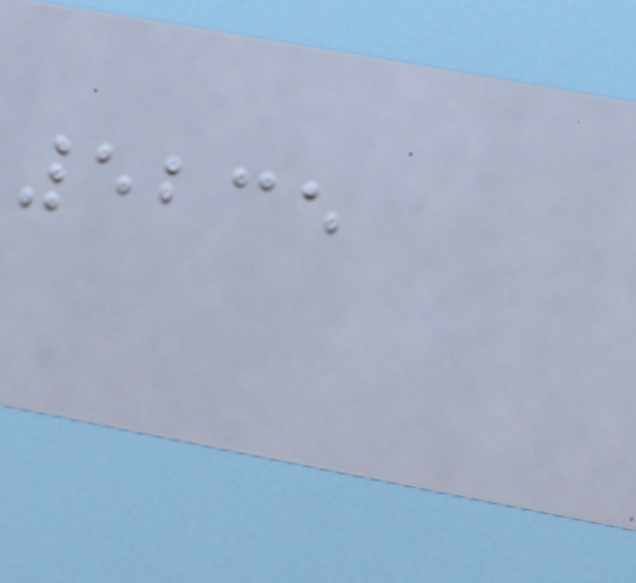5235
